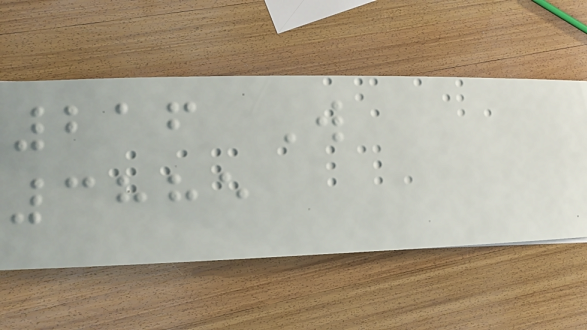216 W
3885
